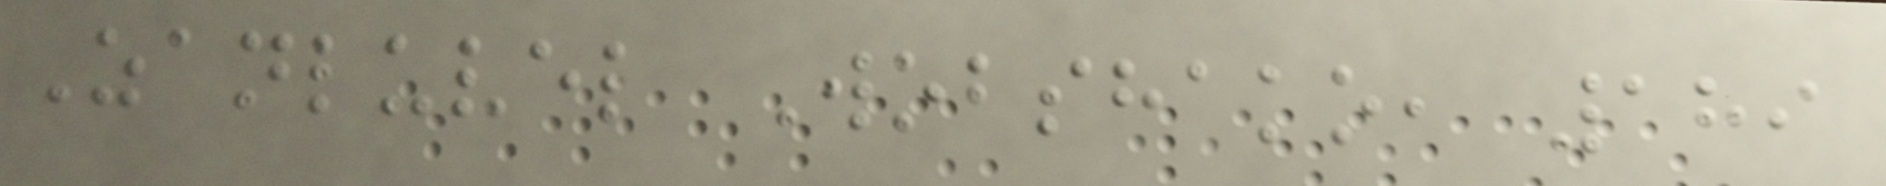Zanluvel Wobshako, 189
